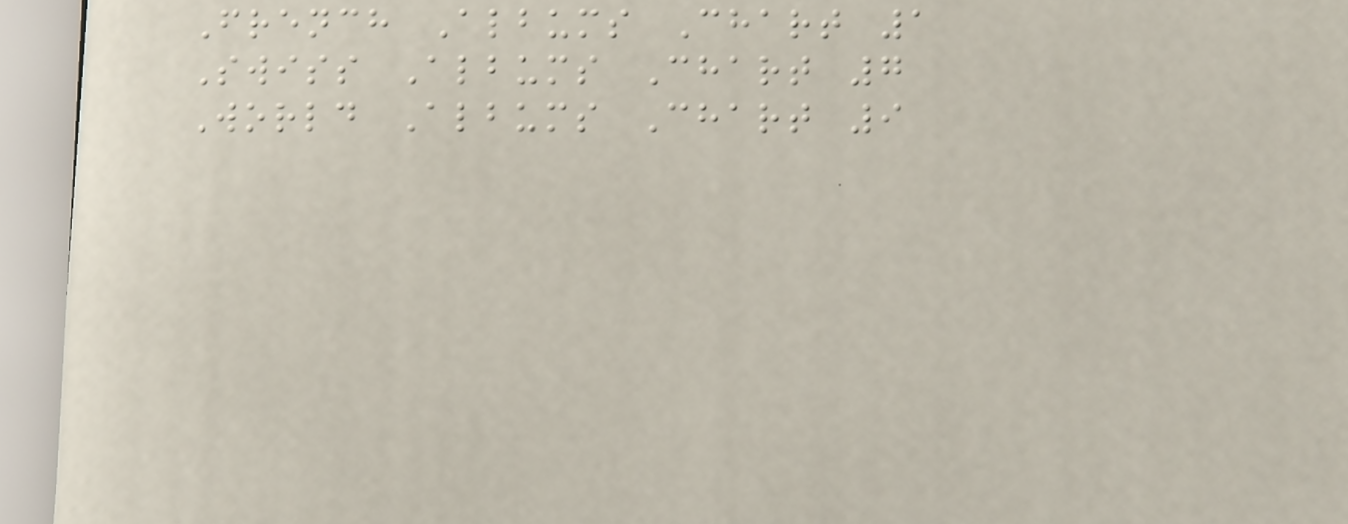French Albums Chart 1
Swiss Albums Chart 7
World Albums Chart 9
